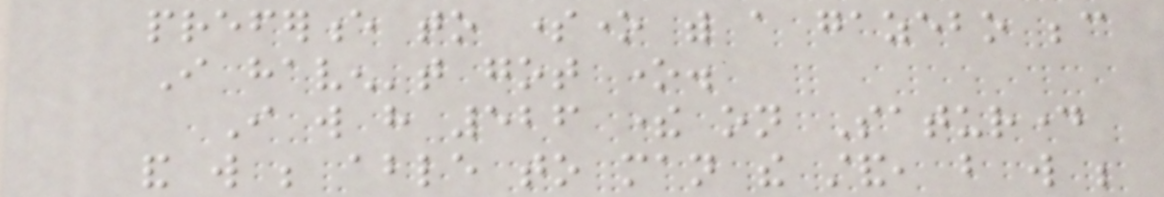preference to someone with a gazebo because
I haven't got one.
I will have 526 there on Saturday
and will be able to man the stand, but will be
